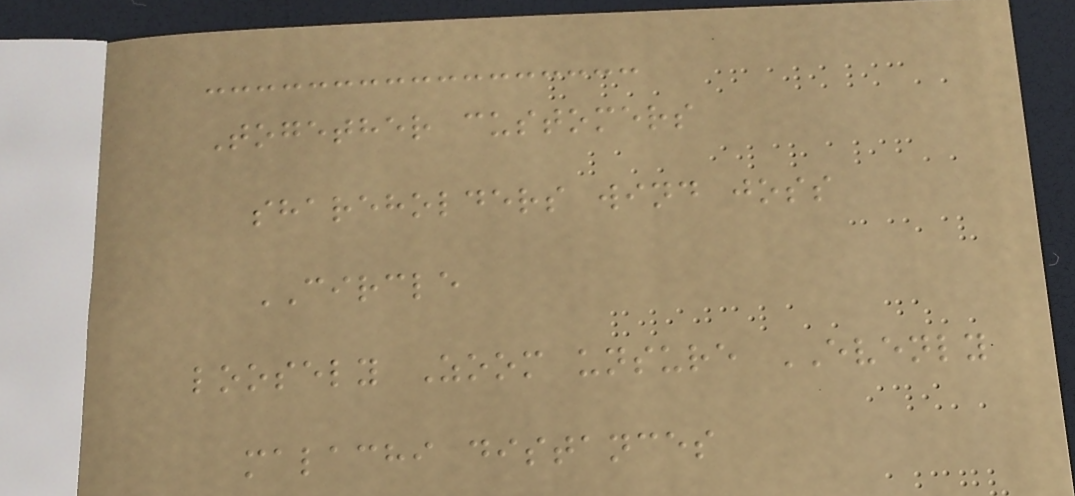Together customers
shareholders wind joss
CIRCLE
loosely Zoom unsure EVENLY
malachi distances
